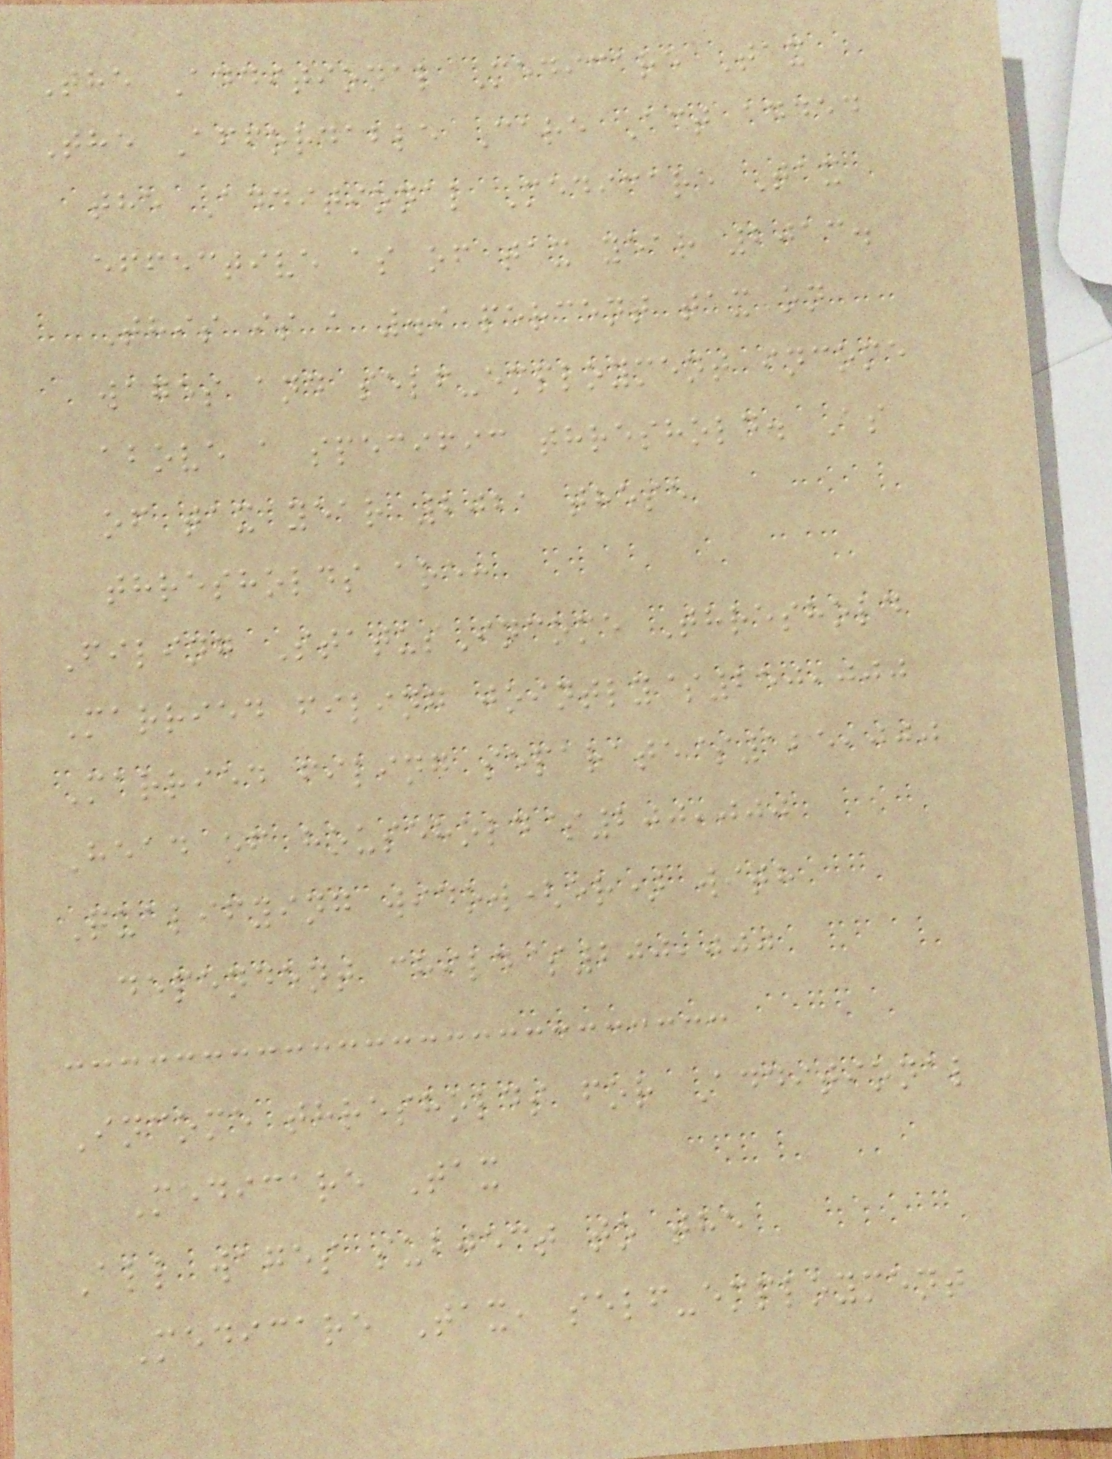The Additional Medicare Tax
The Affordable Care Act added
the Additional Medicare Tax
effective as of tax year 2013.
This is a .9 percent tax on
wages and self-employment income
above a specific threshold. As
of tax year 2021 these
thresholds are:
Filing StatusIncome Threshold
Married filing jointly$250,000
Married filing separate$125,000
Head of household$200,000
Qualifying widow(er) with
dependent child$200,000
Income thresholds for Additional
Medicare Tax
All wages subject to the
Medicare Tax, self-employment
